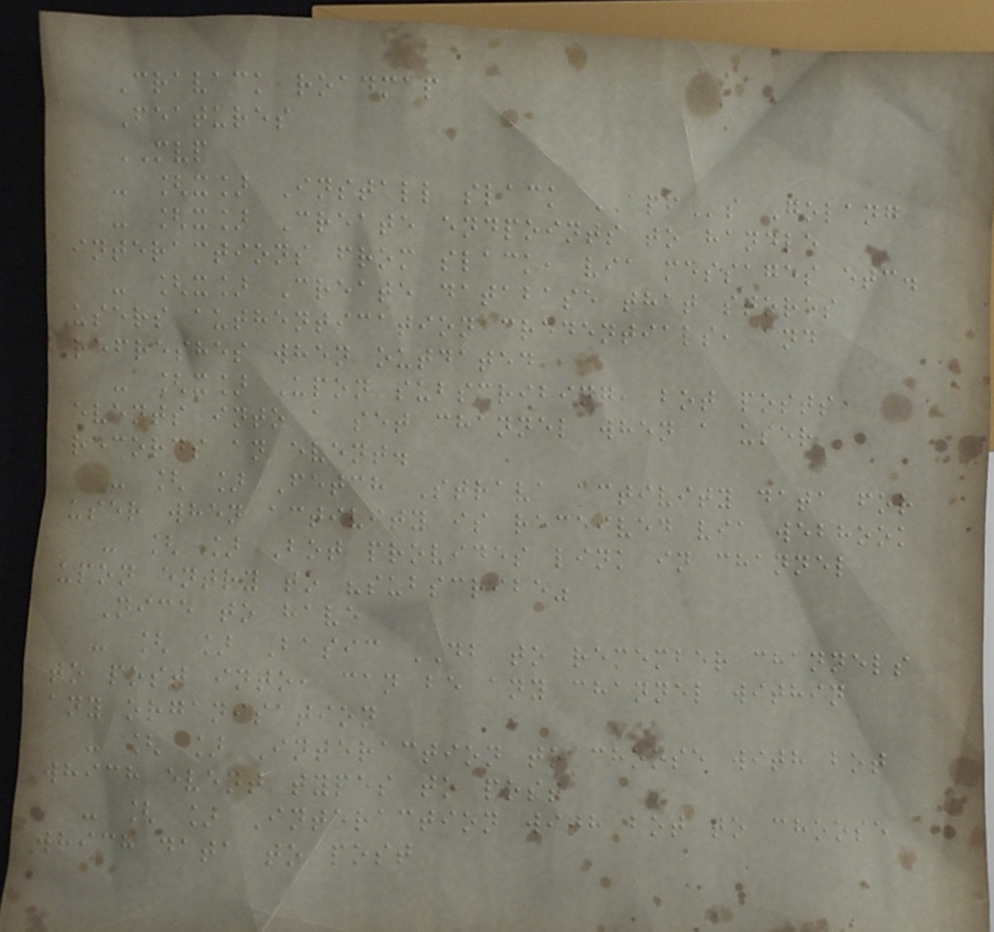Cravack roadmap
Features
MVP
- [x] Install slack APIs Golang
- [x] Create endpoints to handle
interactions from slack, via messages etc.
- [x] Create database that stores
users authentication credentials, and
refreshes when outdated
- [x] Upon subscribing, bot posts
events into a set channel when a user
records an event.
- [ ] Fetch Strava activity data for
user when activity is received via webhook
- [ ] Bot provides link in channel
upon entry to "subscribe"
Nice to have
- [ ] Basic DB to remember channels
to post into, can be any channel within
any organisation
- [ ] Interaction to choose with bot
which event types to post
- [ ] Interaction with bot to choose
which data to post
